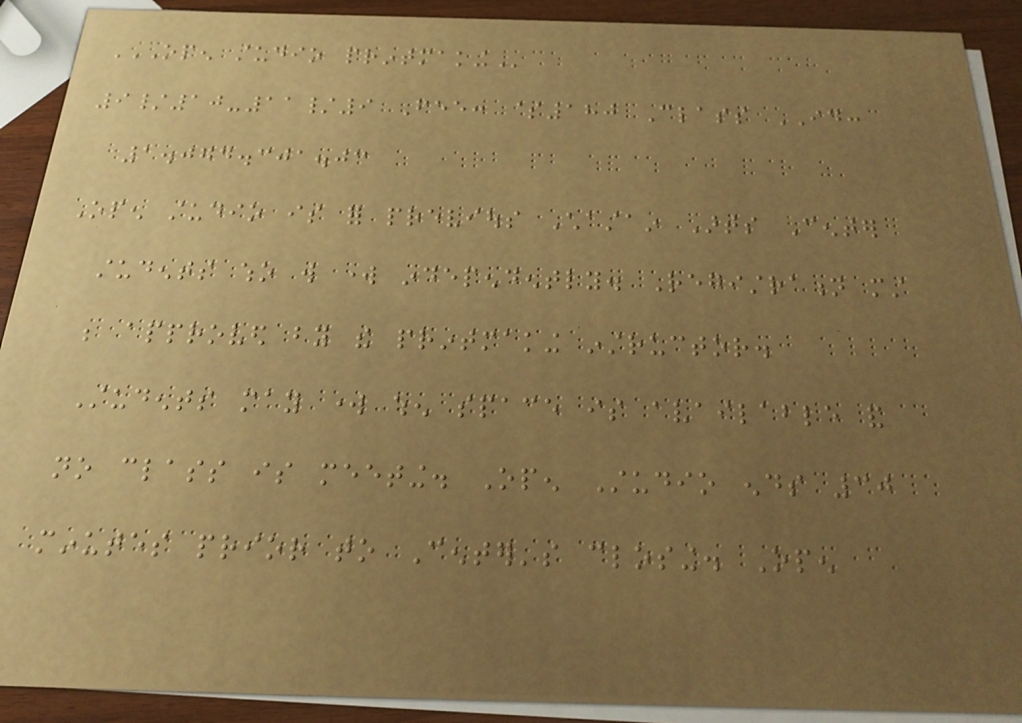OPEN STUDIO PRINTMAKING
9/10-11/9 Fee: $180 Class ID:
1.074.301.03
Open studio is for previous Chastain Arts Center
students who will work independently. Registration must
be approved by the printmaking instructor.
Students may work when space is available and
no class is meeting. Open Studio ends 30
minutes prior to Center's closing. Open
